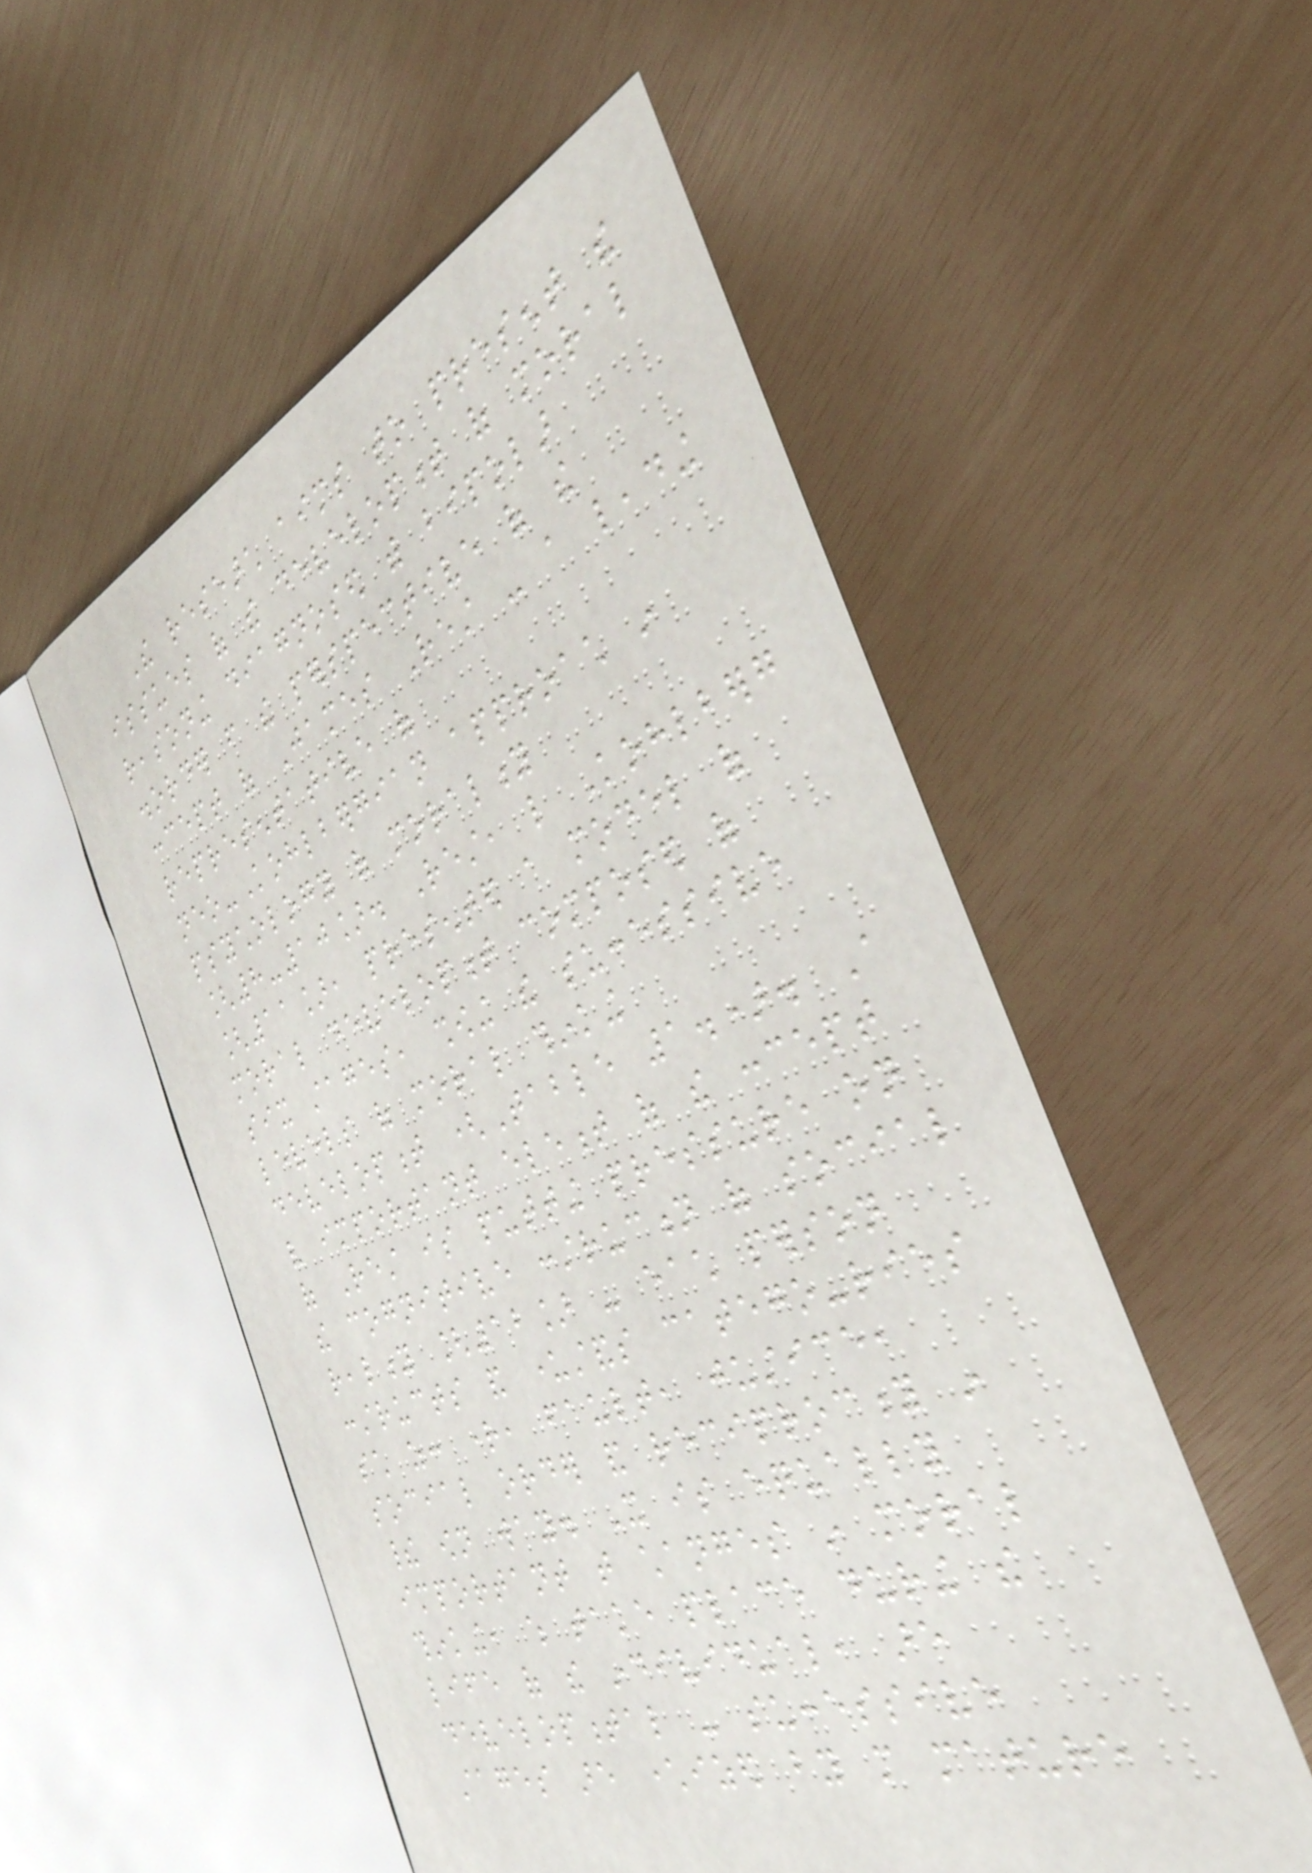The research aims to present the
issues of the development of moral
reasoning diagnosed with bipolar
disorder from the perspective of the
concept of James Rest - a leading
representative of
neo-Kohlbergian approach in
psychology of morality
[8-10]. Rest, like Kohlberg
[11], presented a model of
moral development composed of
six stages, showing the successive
levels of moral thinking
development (Table 1.). A
very important element of the concept
of Rest is putting pressure on
the cognitive construction of social
reality [12] - each person
constructs and understands catego-ries
such as: right, fault, justice,
social order and reciprocity in
their own way. It is equally
important that changes in moral
thinking, which take place during the
life of the individual, are
developmental - successive
stages are characterized by more mature
